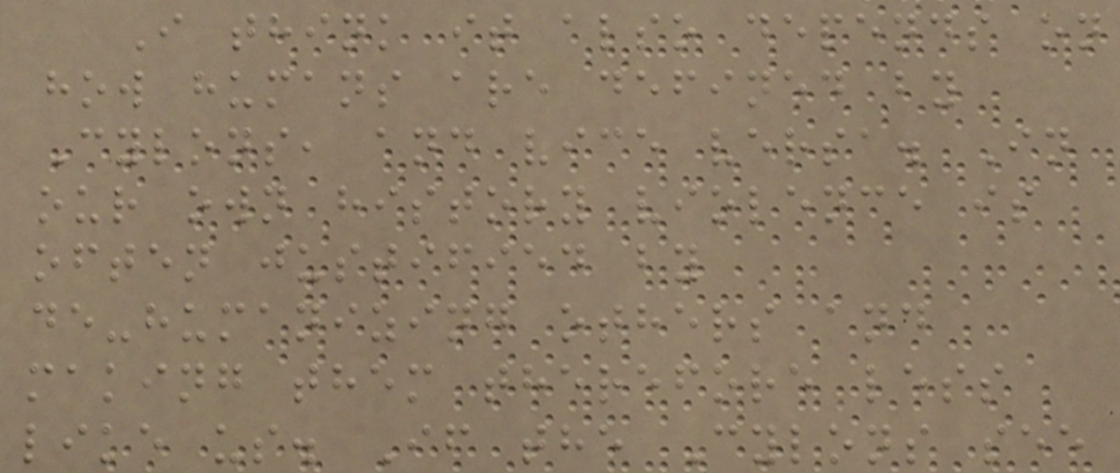I think it also depends on
how humans are defined by
Cylons, and vice versa. In
our own history violence is
often justified by
de-humanizing others and
making them therefore less
like us. If the Cylons see
